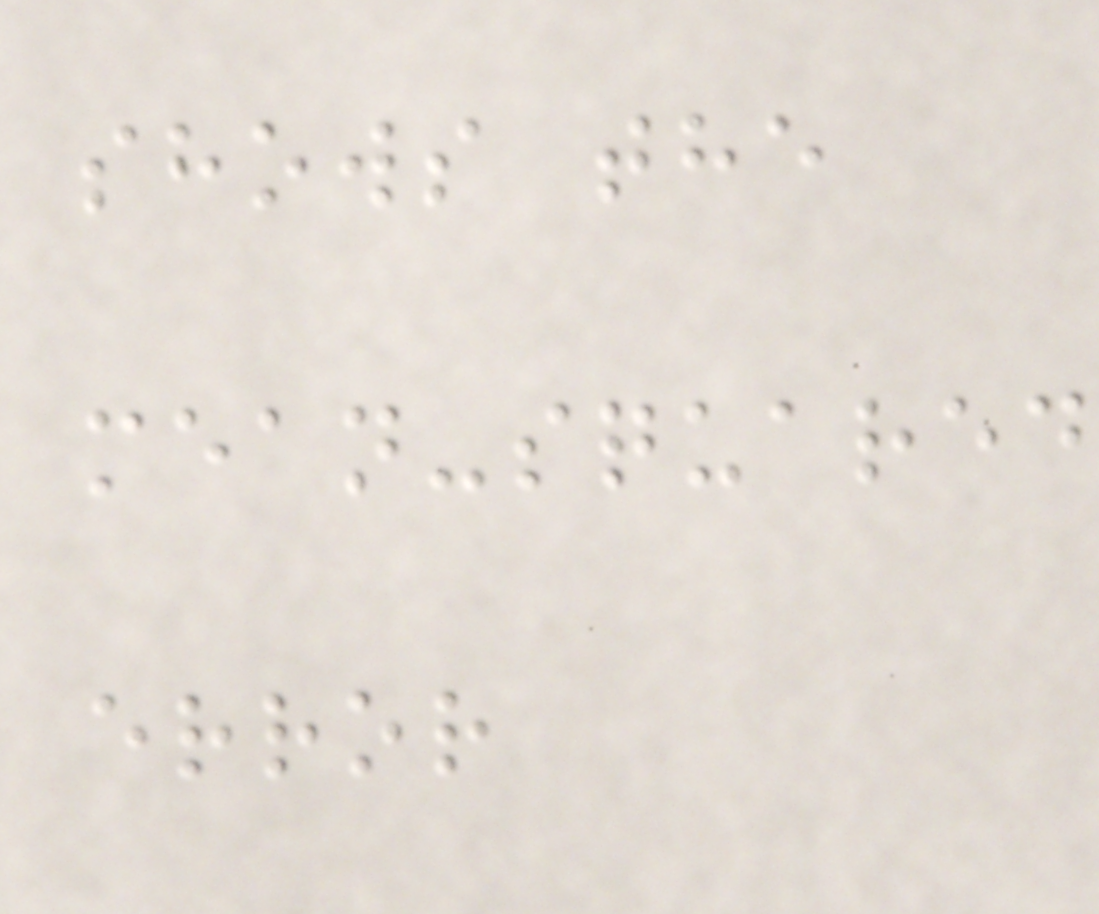shows the
mean-squared
error
